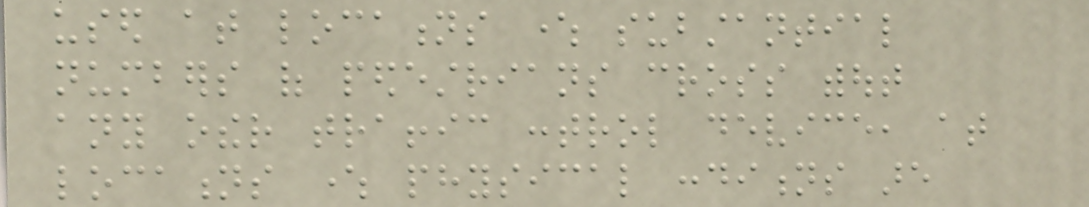used at locations where substantial
numbers of pedestrians cross without
any other traffic control device, at
locations where physical conditions are
